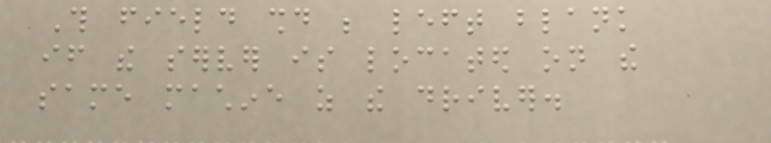This field should be left blank
if the server is located on the
same machine as the driver.
